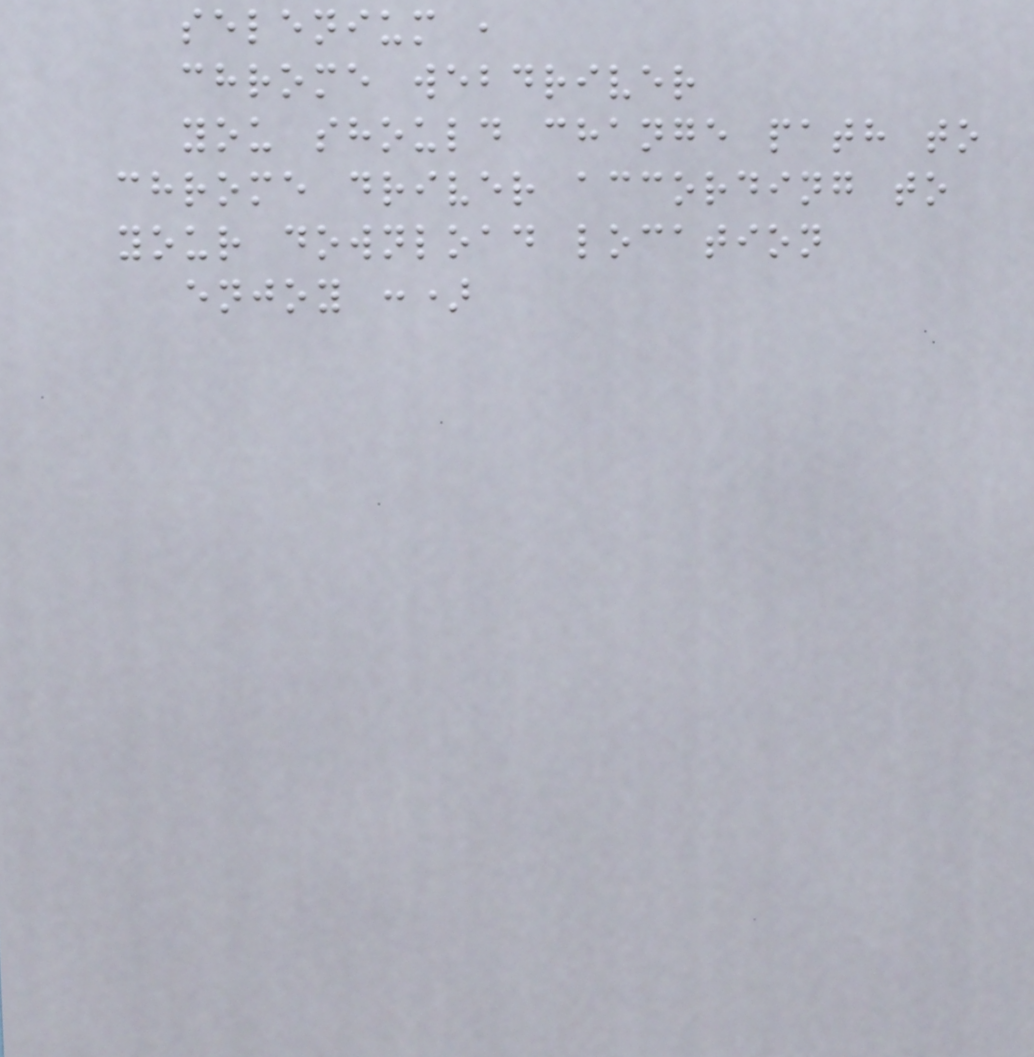selenium ,
chrome webdriver
you should change path to
chrome driver according to
your download location
enjoy :)
